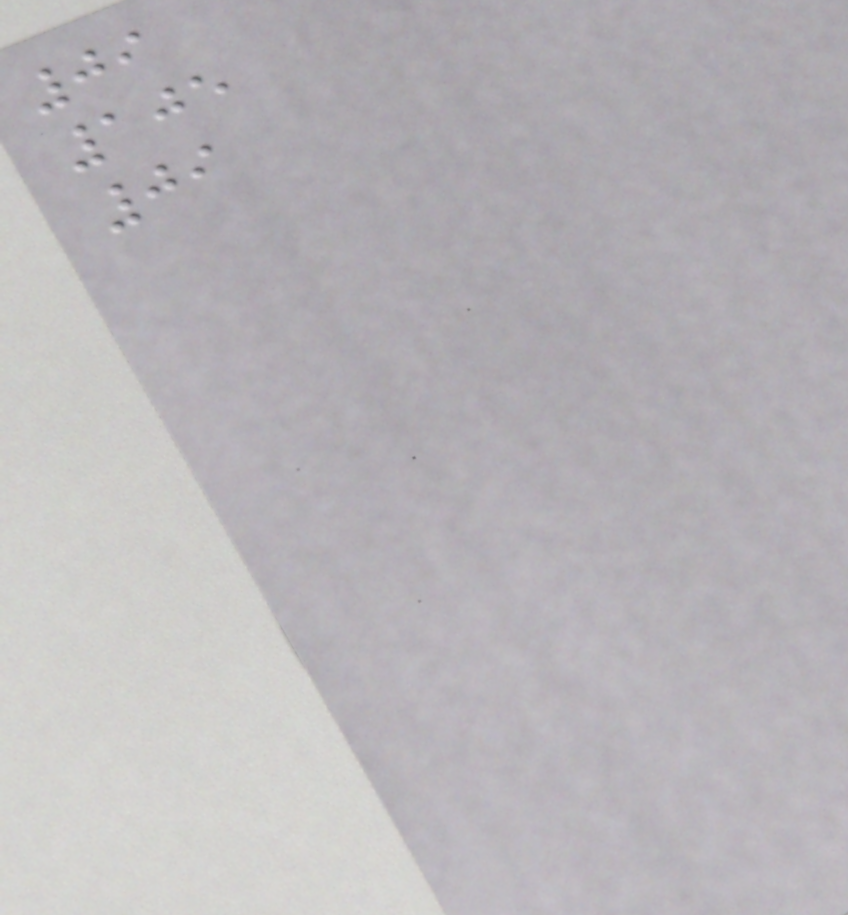09
105
09
